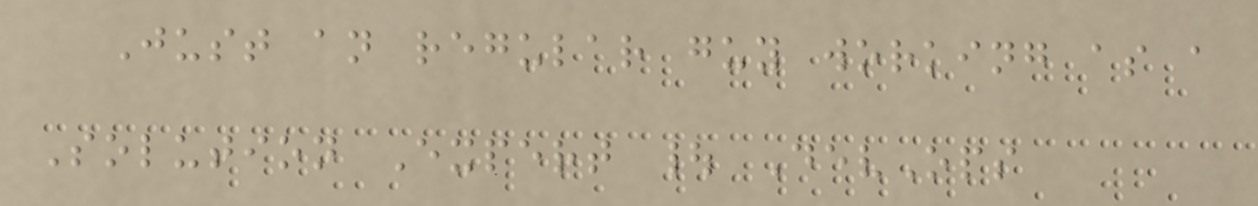Just an regular guy working as a
Solution Expert | DevOps
